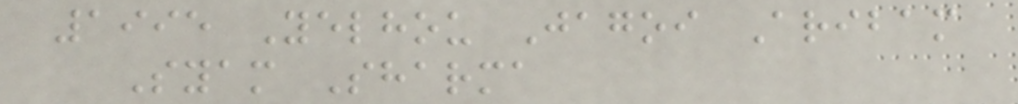1995 Yelhou Jagoi Aribam
Syam Sharma
